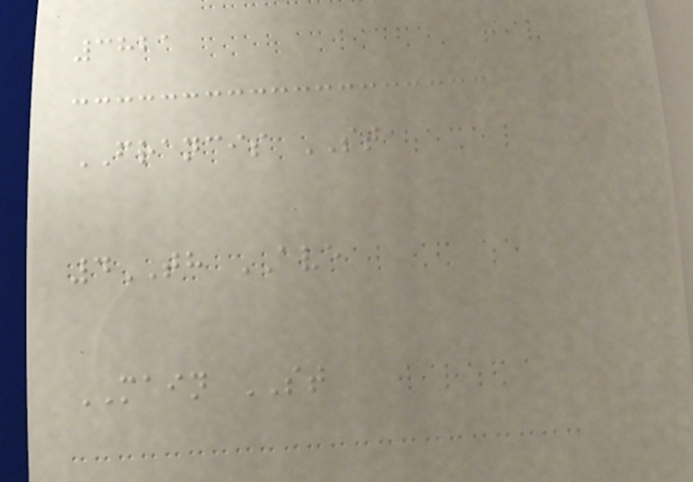3821
FRANCIS ST
4TH AVE
MAIN ST
